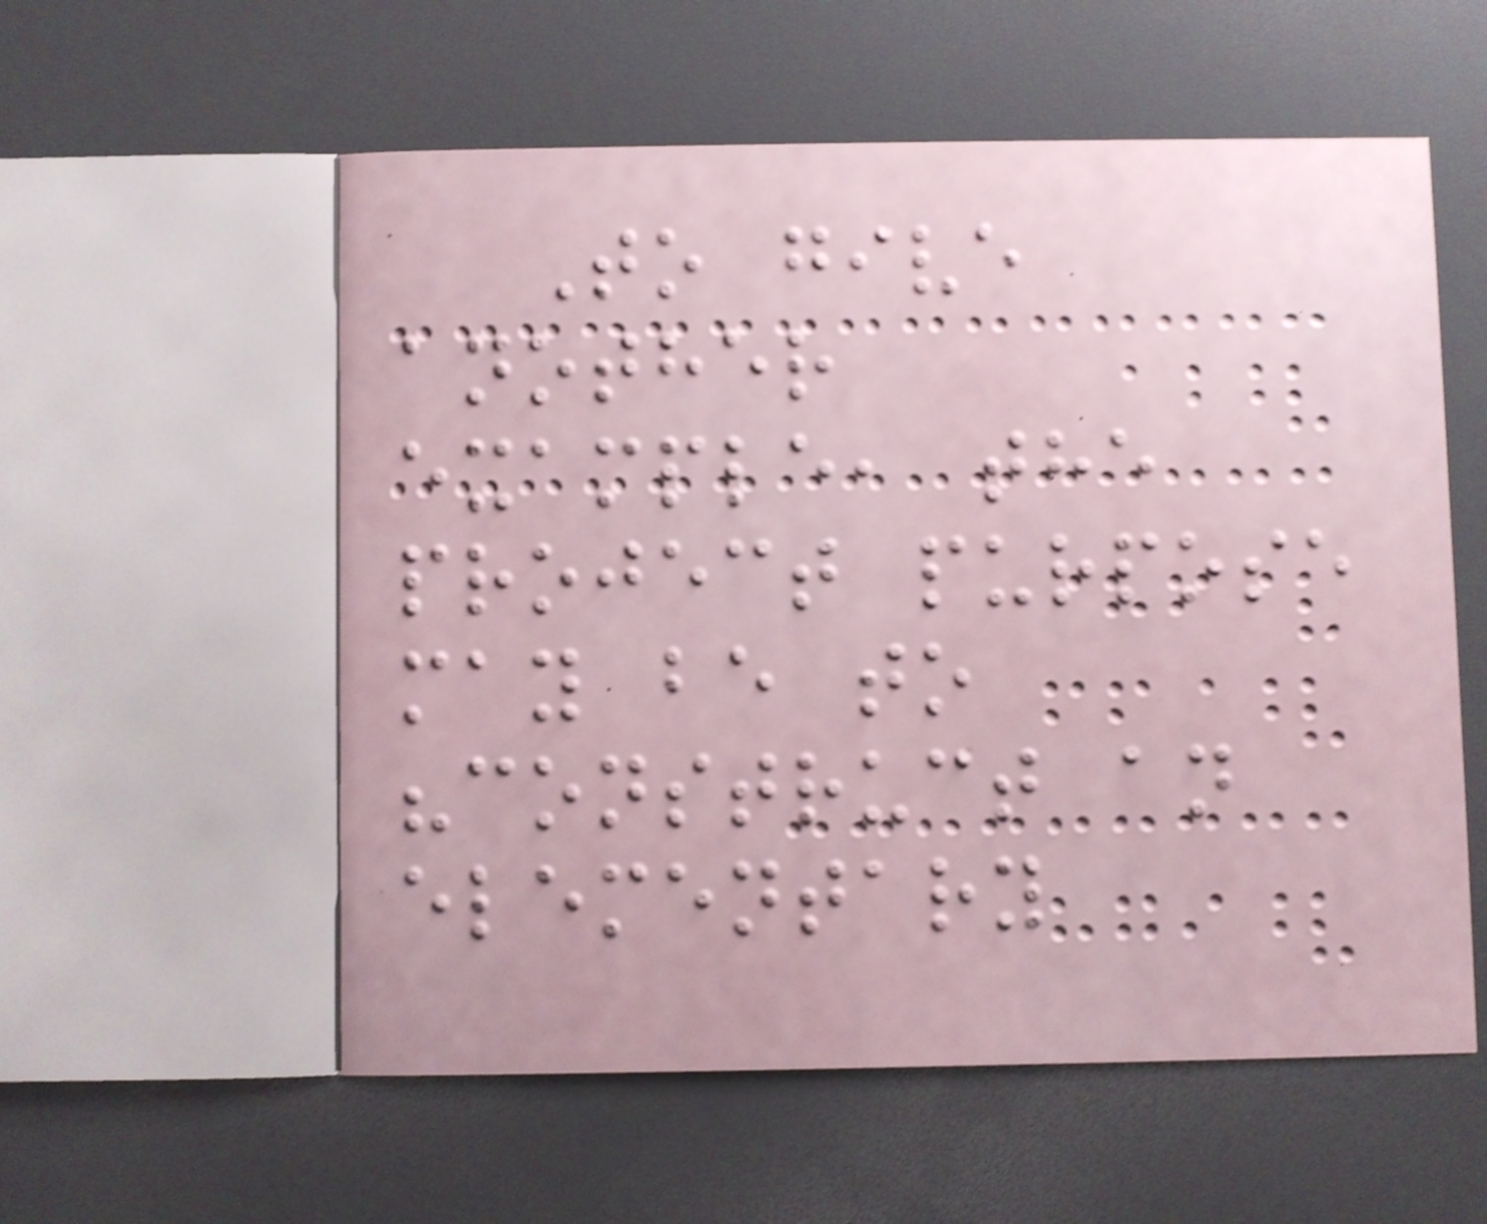To give
another
example, the
project purpose
may be to
"construct an
elementary
